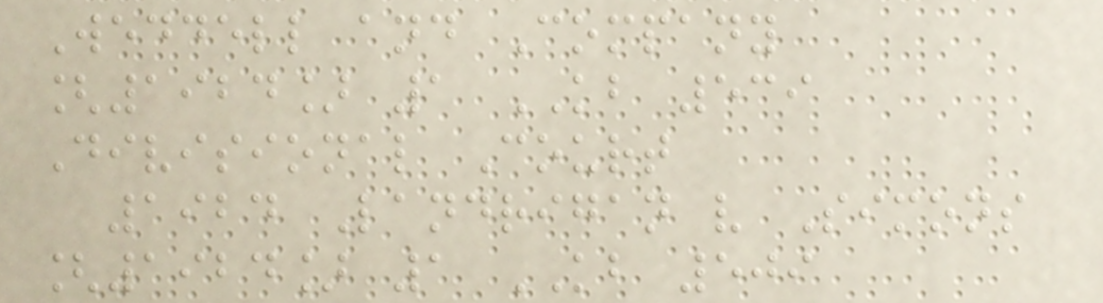Weddell and Company
[1924] 1 KB 539
Divisional Court
1924 Landrigan v Simons
[1924] 1 KB 509
